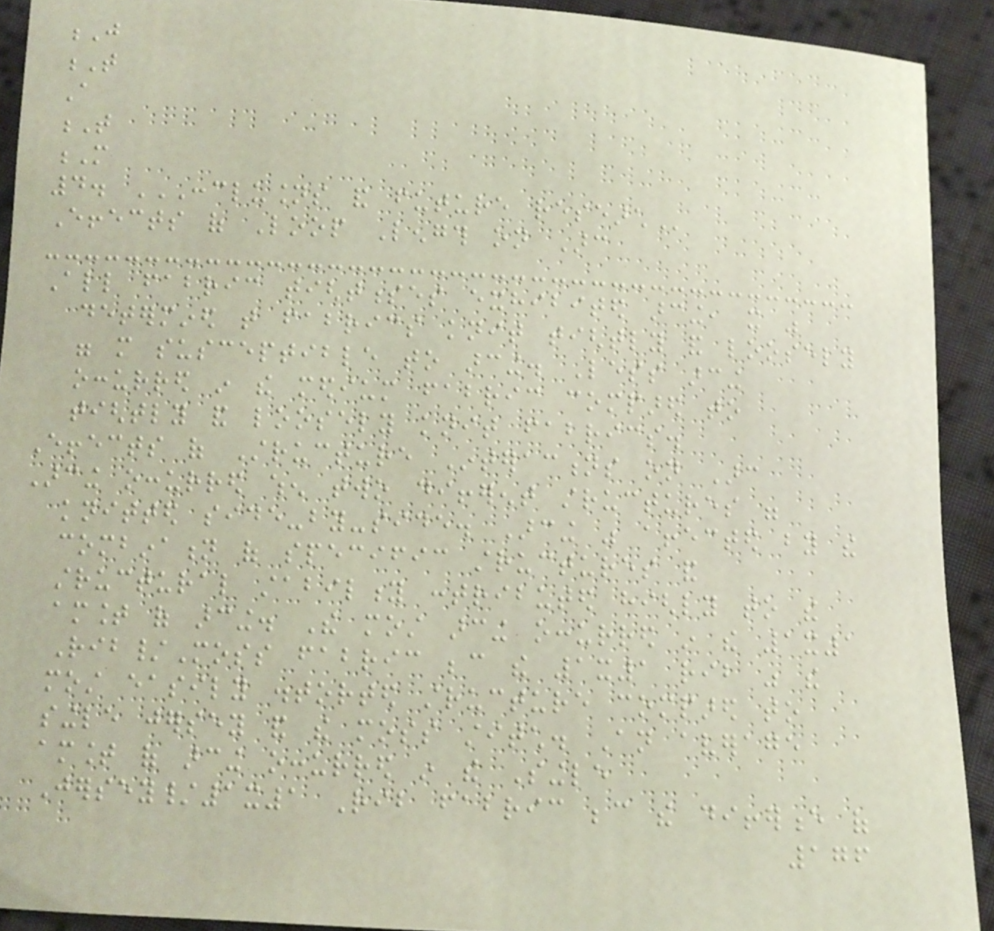J
T
A
T
M
4. CONCLUSIONS AND FUTURE RESEARCH
Effects of Loop Length on Arc
All fabric tightnesses exhibited arcing, it was
determined that fabrics knit tightly and loosely
were more susceptible to arcing. Less arcing
occurred in the medium fabric compared to
tightly and loosely knit fabrics.
Effects of Structure Interactions on Arc
Arcing occurred when two different structures were
knitted side-by-side. Arcing was affected by the
combination of specific structures and
structural stability contributed highly to the
amount of arcing. The most arcing occurred in the 1x1
Rib/Moss fabric because the 1x1 rib was the
most easily distorted structure compared to
single jersey and the moss stitch. An average
amount of arcing occurred in the Single
Jersey/1x1 Rib fabric because the difference of
176
